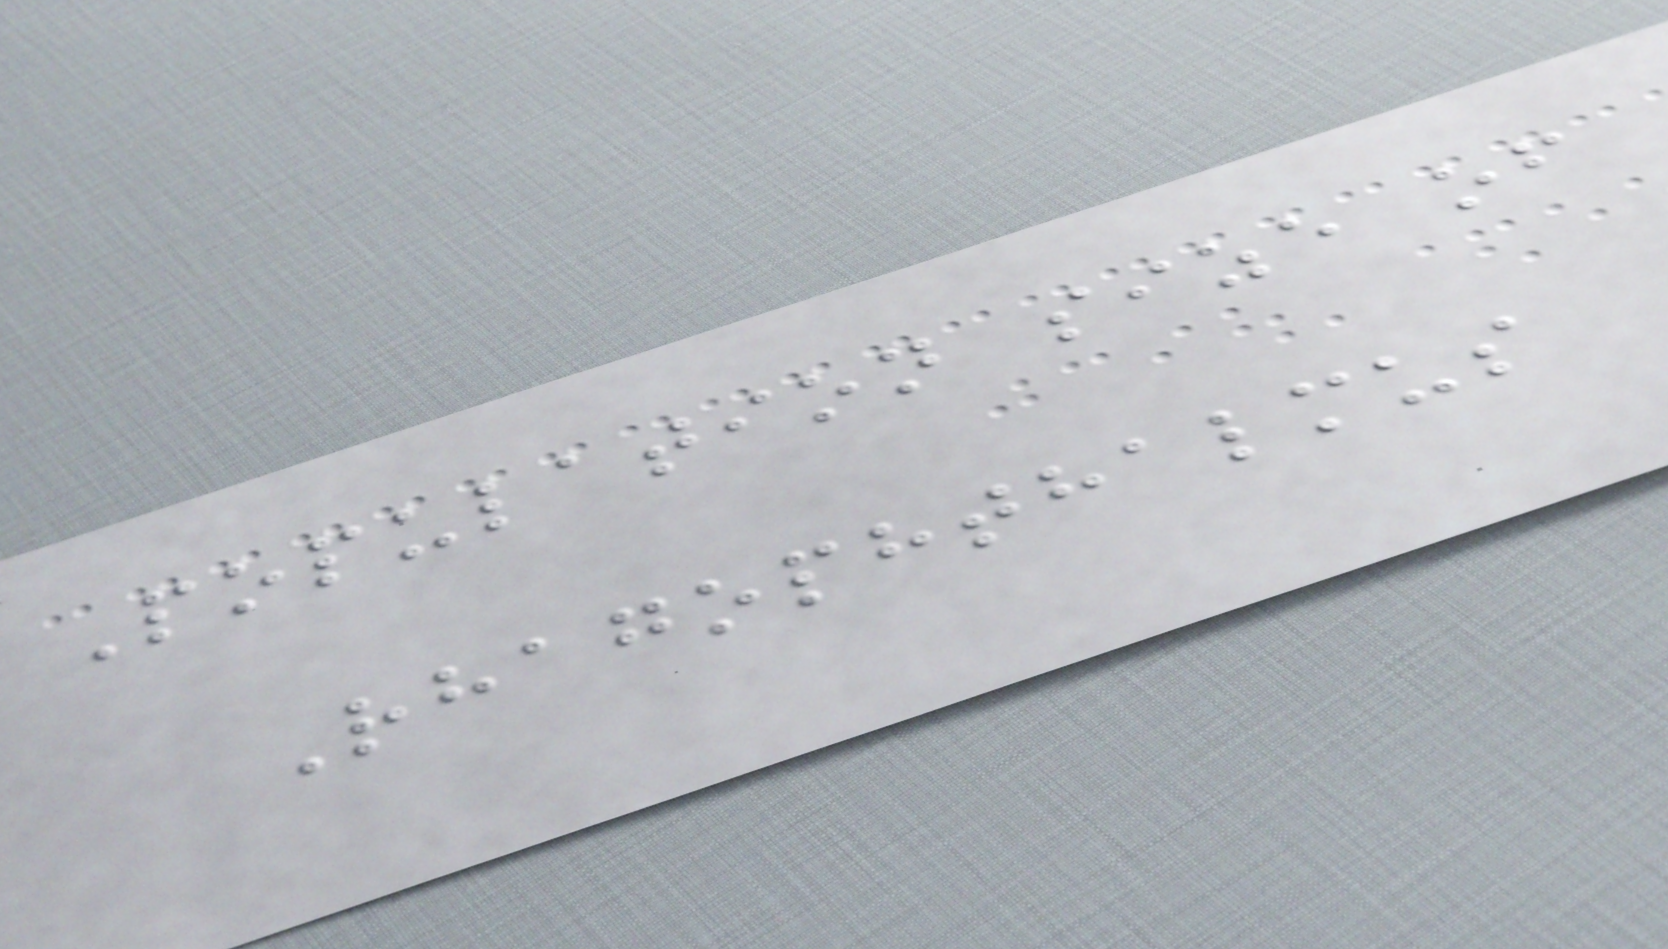Population size of
Rhagophthalmus
